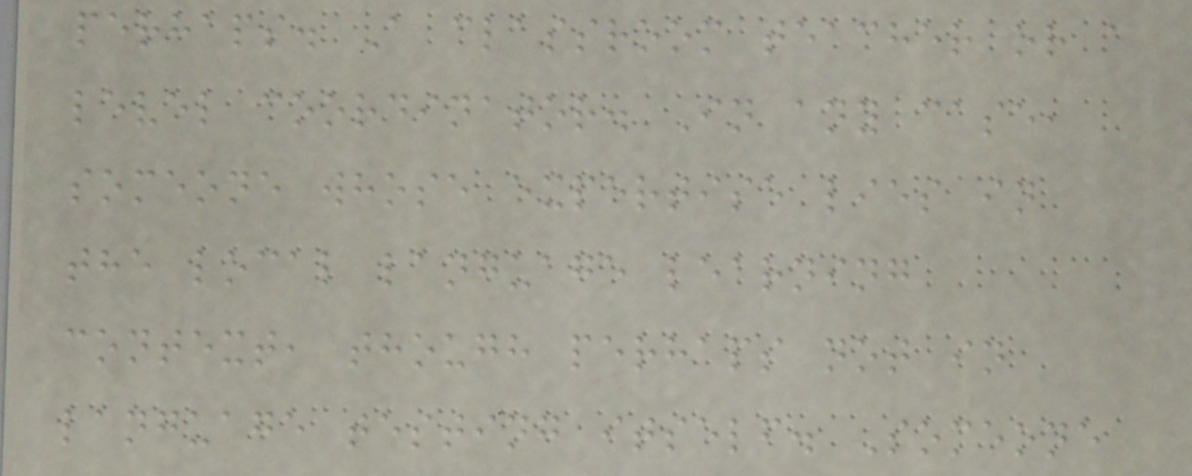perhaps. A classroom teacher or a
level coordinator. In any case,
someone whose expertise lies in
the local language learning
context, though perhaps not in
language testing itself. Someone
